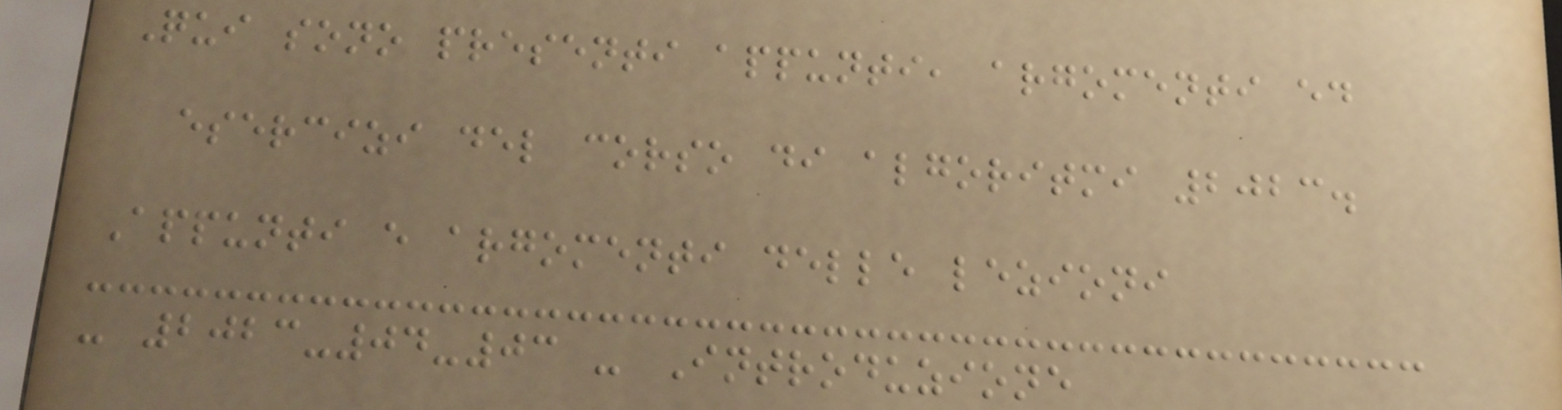Qui sono presenti appunti, argomenti ed
esercizi del corso di algoritmi 2023.
Appunti e argomenti delle lezioni
- 2023-04-03 - Introduzione
